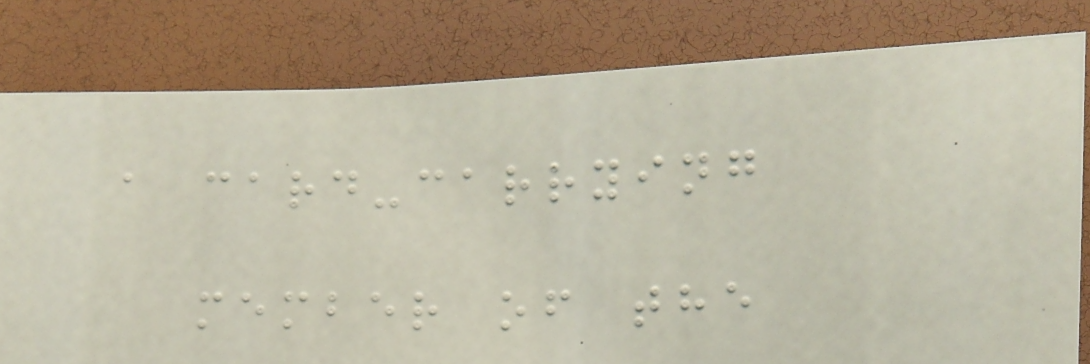a card-carrying
member of the
